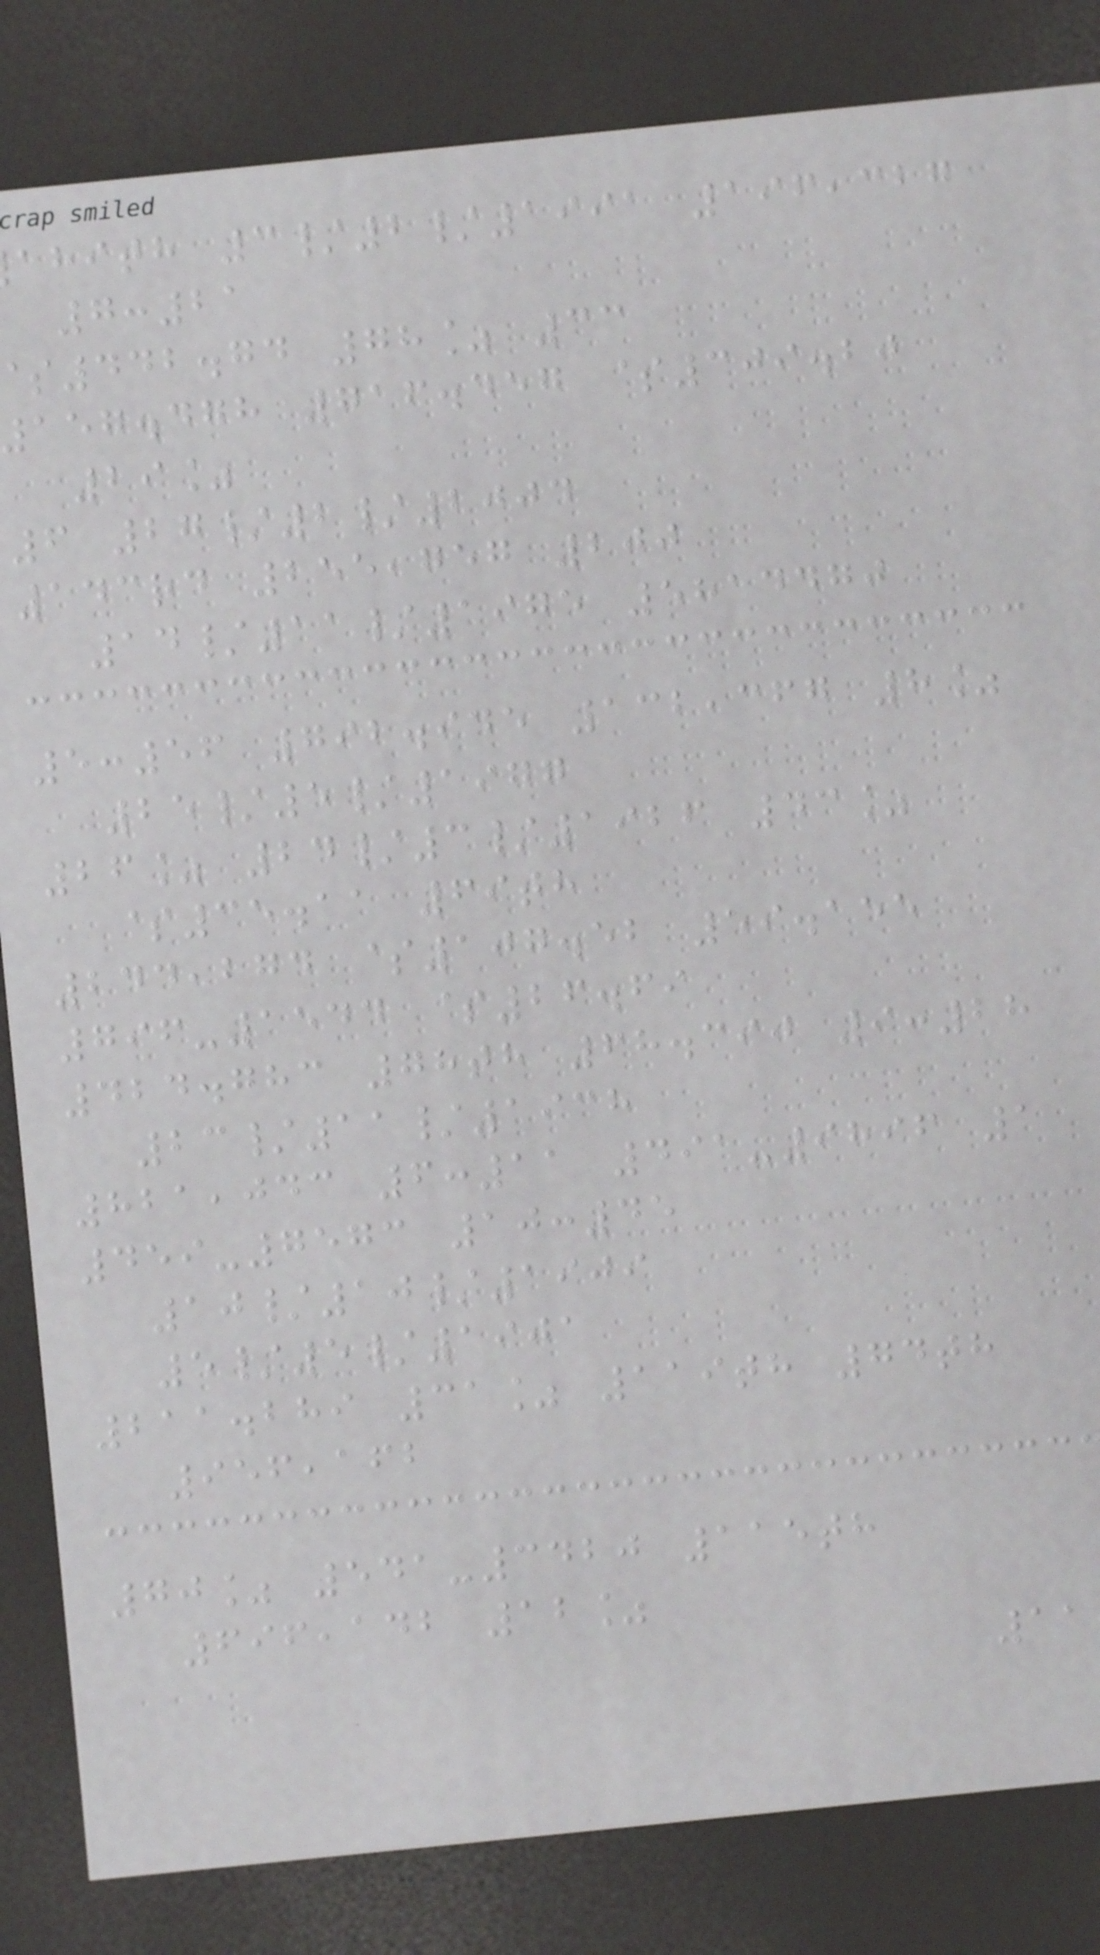ahith 3/2/1991 196,327
7:21
442.74 78% 33
aeg.dgh 716.457 $309.20
29%
6 27/2/2004
143rd 255,757 200
14/11/1975 5814470
5:56 792.945 132,367 8%
25/5/1977
26% 24/3/1926 43%
$35.11 69th
244,274 $107.52 59.155
796-1544 $26.69
424.783 78th 68.390 9:28
23/11/1938
821,043 6:11 491-9896 1
459-7573 10:45
10/10/1909
5/5/1901
211.289 31% 119th 74th
956,162
70% 541-3420 115th
696,142 12%
